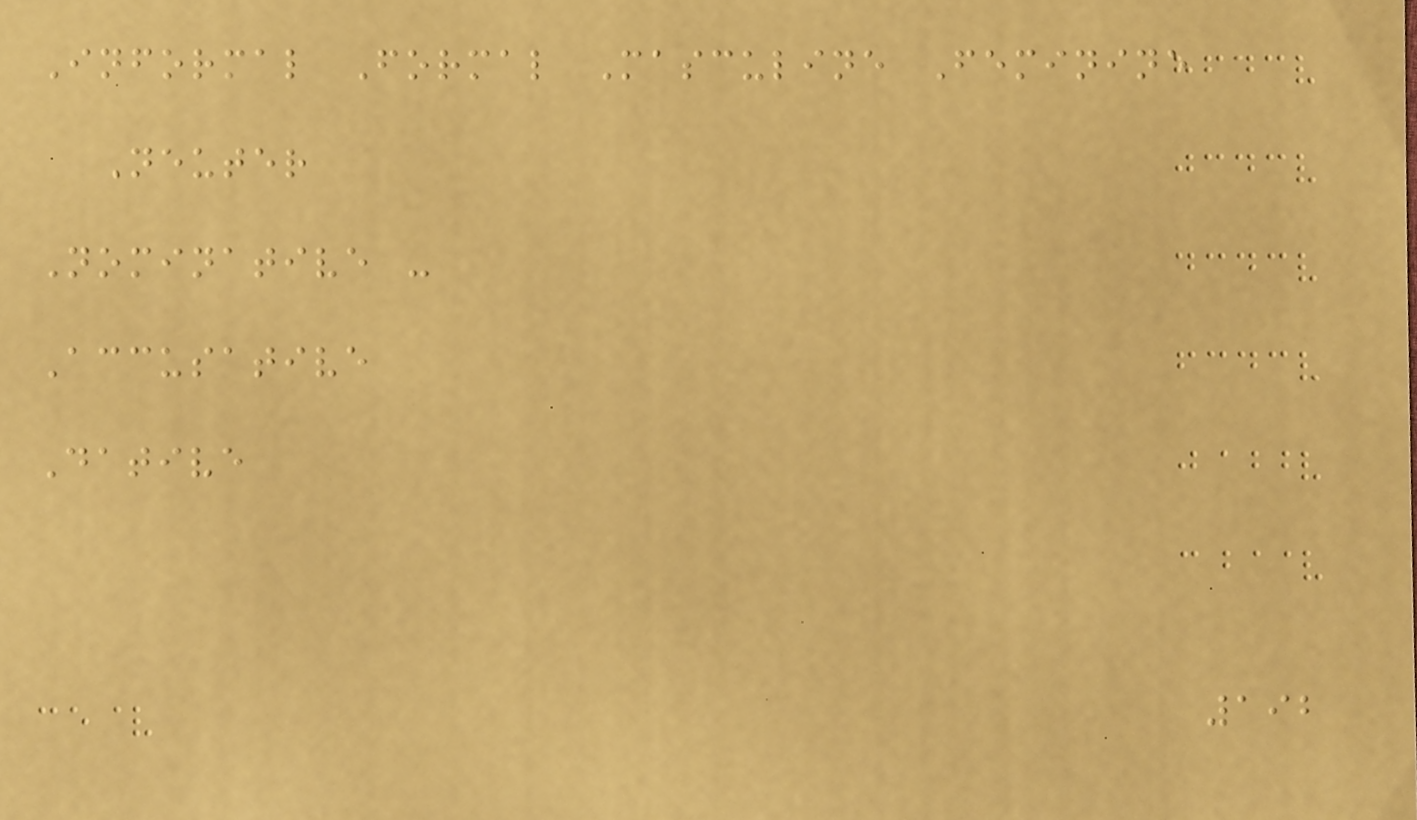Informal Formal Masculine Feminine
Neuter
Nominative -
Accusative
Dative
192
